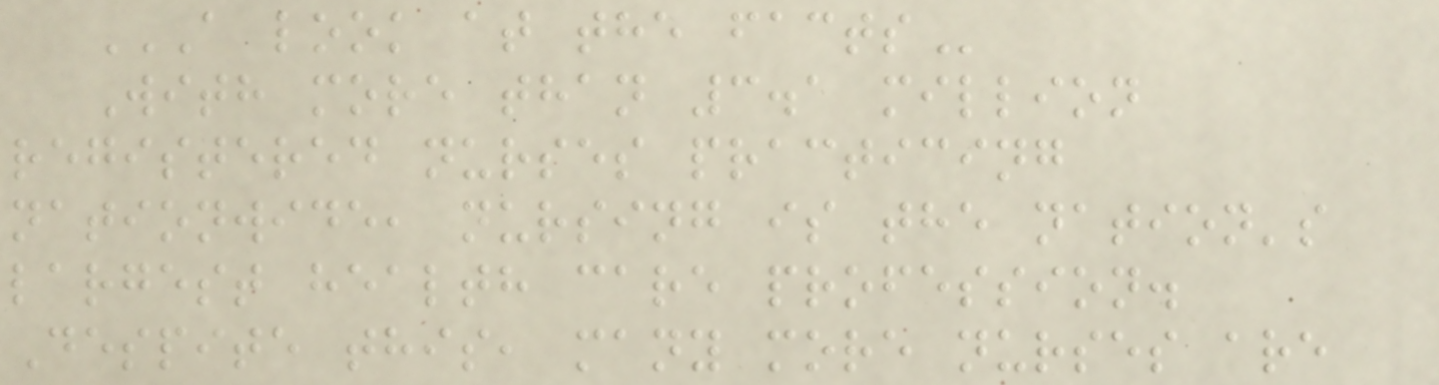A LOOK AT THE FACTS
With more than 3.1 million
registered nurses practicing
nationwide, nursing is the nation's
largest health care profession.
Despite this, many more nurses are
